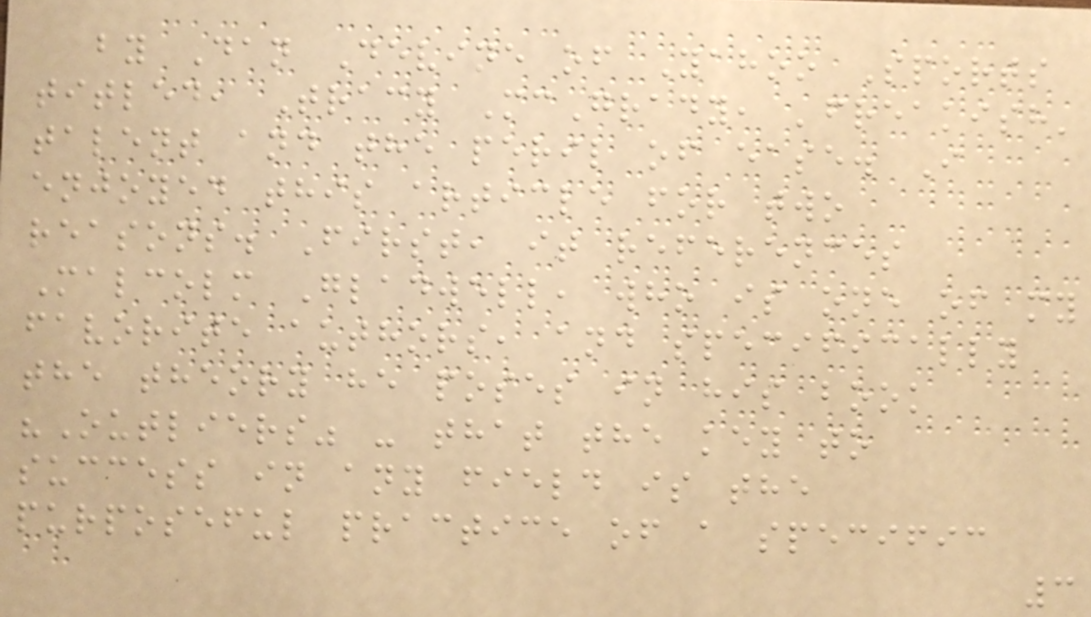by Dan Devine of Yahoo Sports
titled, Tracy McGrady, 'freakish'
talent and the peril of ease. I
enjoyed this article for two
reasons. First, it references
Malcolm Gladwell, who is one of my
favorite authors, and specifically
the theory he poses in his book
"Outliers" - that the key to
success in any field is the
purposeful practice of a specific
3
